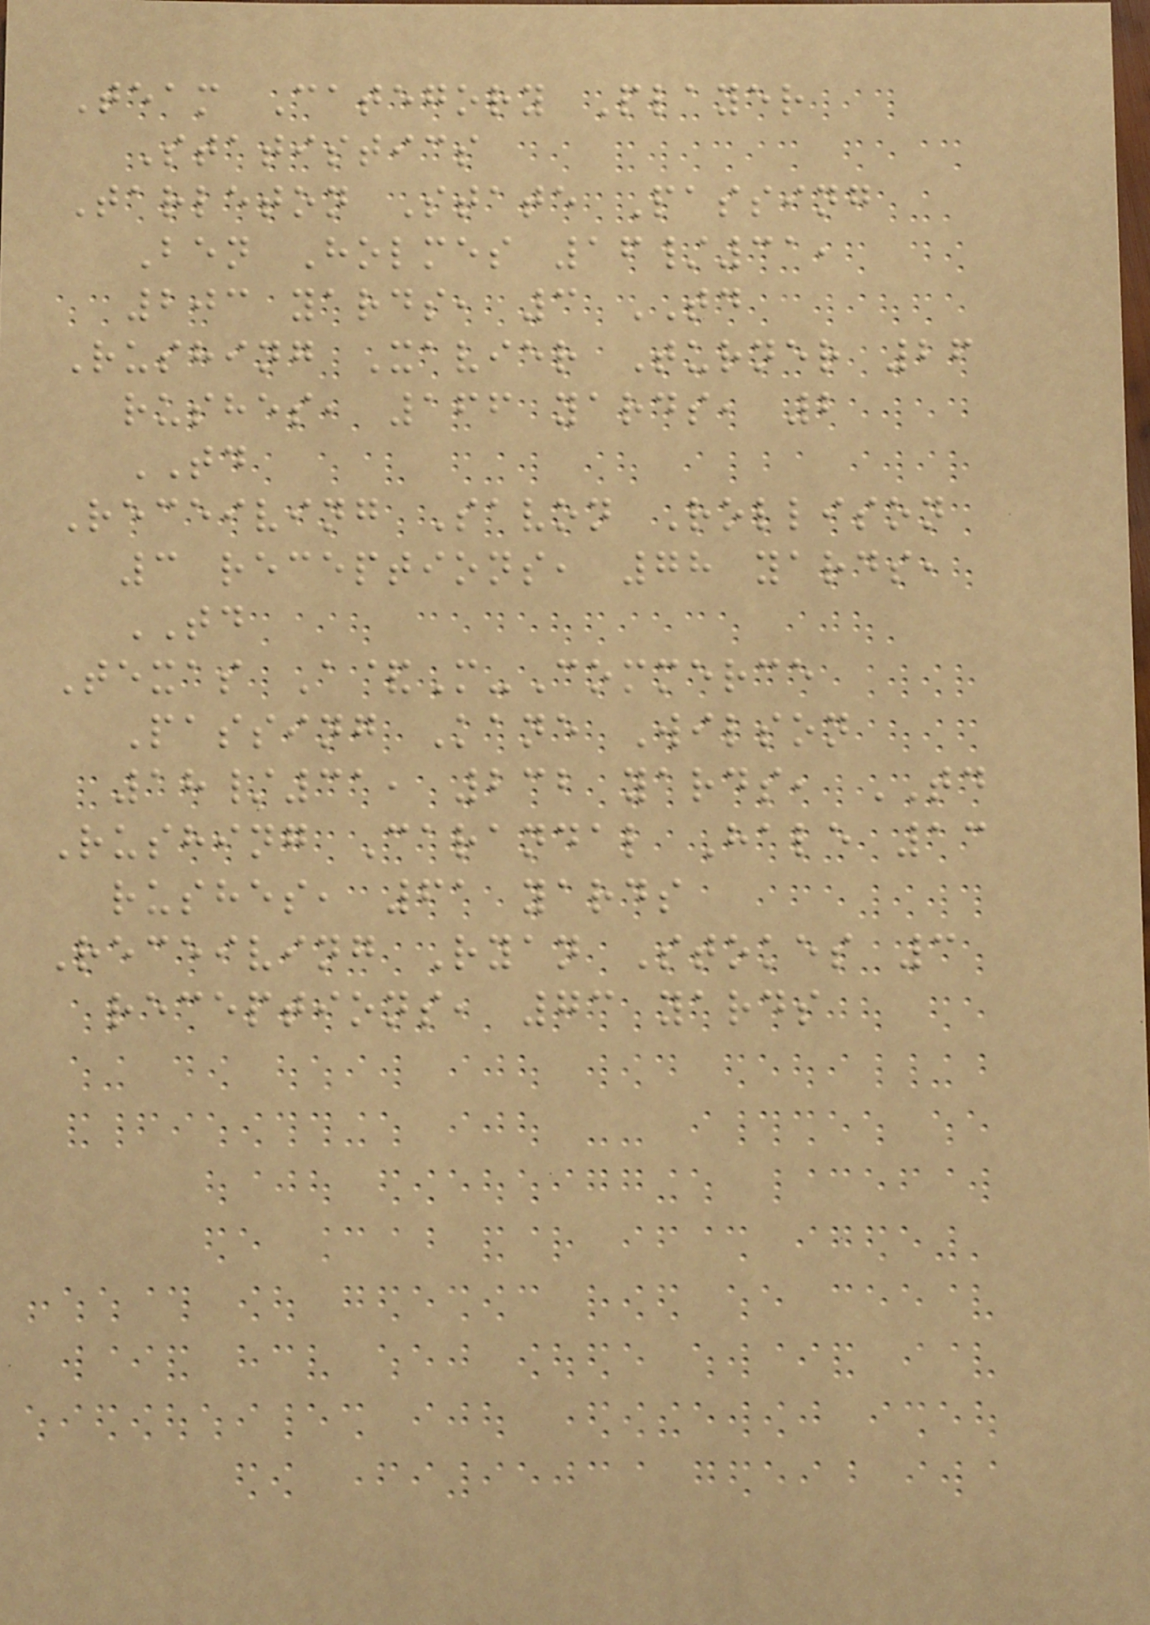Team Category Player
Statistics
Tarleton State Passing
Ben Holmes 16/31,
203 yards, 3 TD
Rushing Xavier Turner 26
rushes, 166 yards, 2
TD
Receiving Savon Rollison
3 receptions, 78 yards,
TD
Texas A&M-Commerce
Passing Kane Wilson
18/31, 232 yards, TD
Rushing Carandal Hale 13
rushes, 61 yards
Receiving Ryan Stokes 3
receptions, 73 yards
